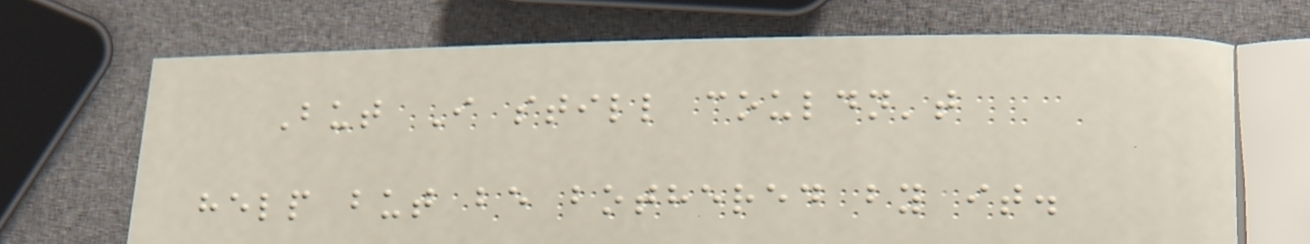But I still couldn't
help but be bothered by it.
